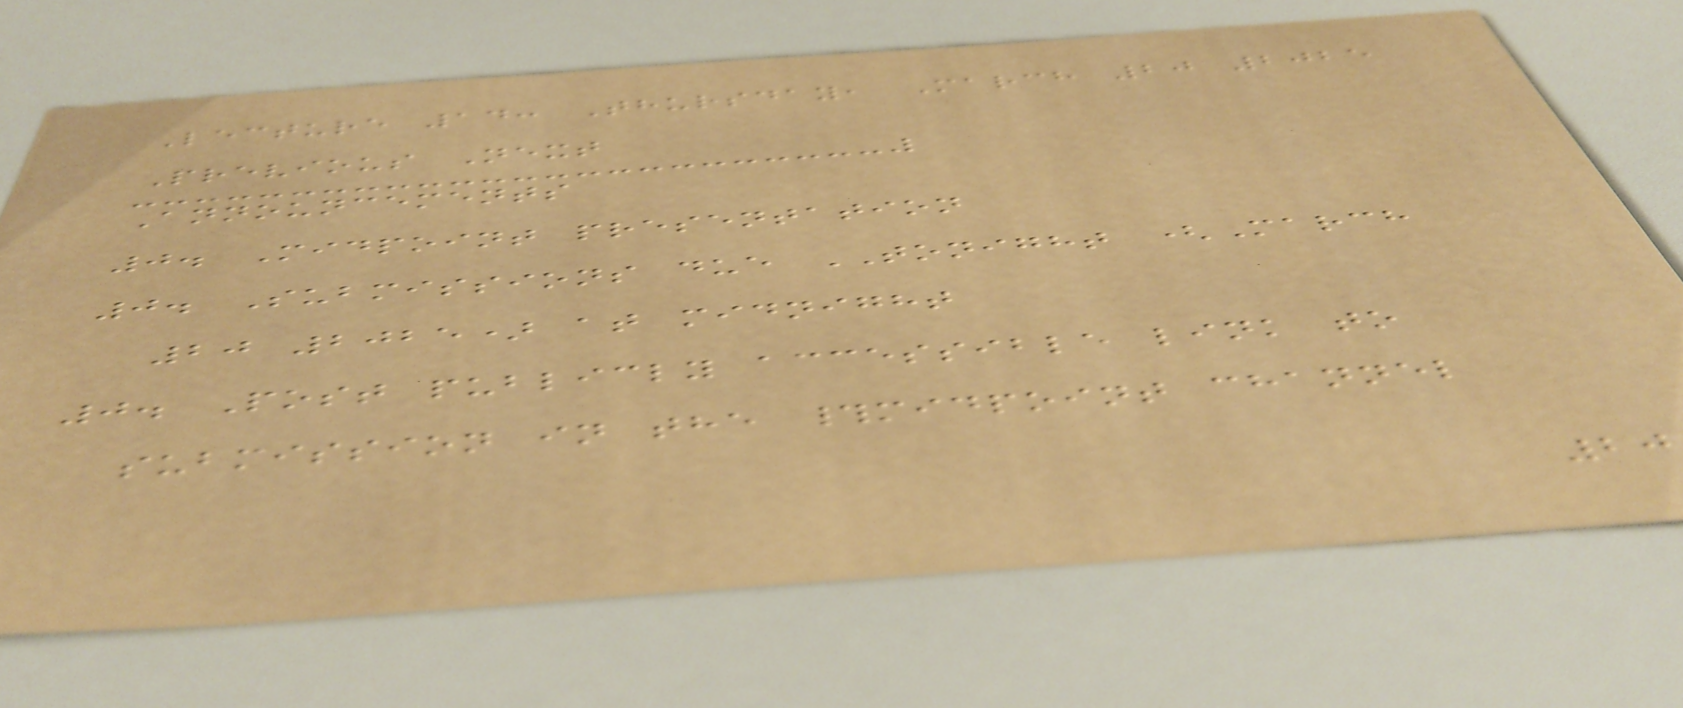Lecture 14: Thursday, March 20 2025
Previous Next
Announcements
0. Midpoint presentation
0. Submissions due TONIGHT (March
20 2025) at midnight
0. Post publicly accessible link to
submission in the #midpoint channel
20
